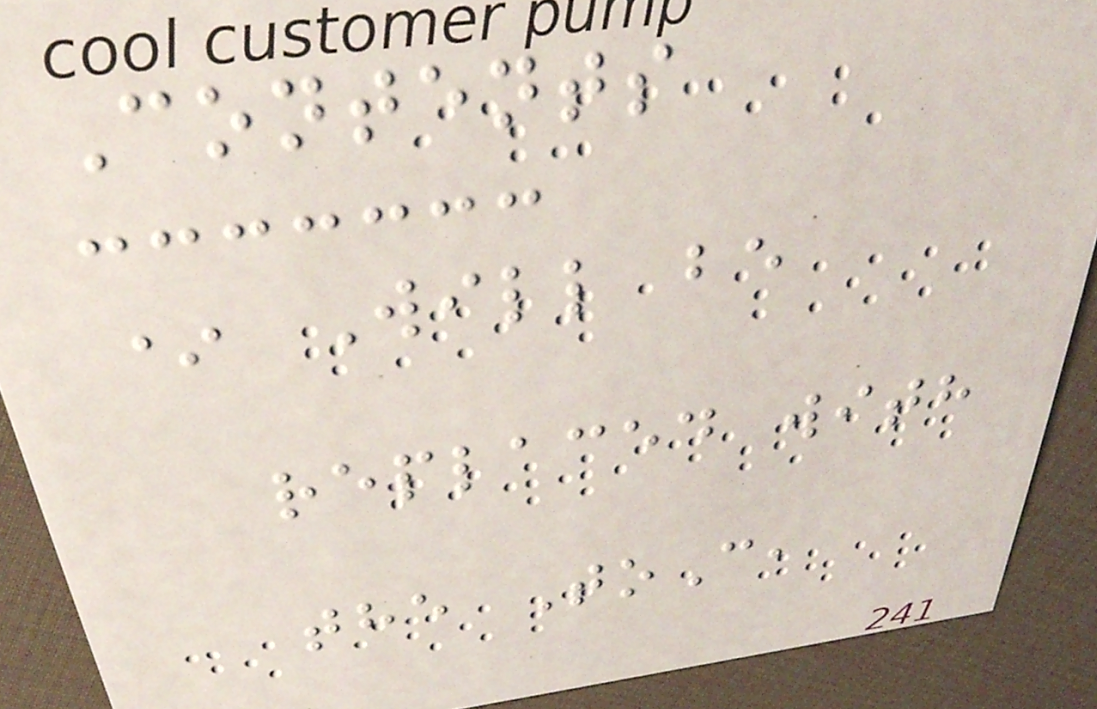Contents
* Will be
replaced with
the ToC,
